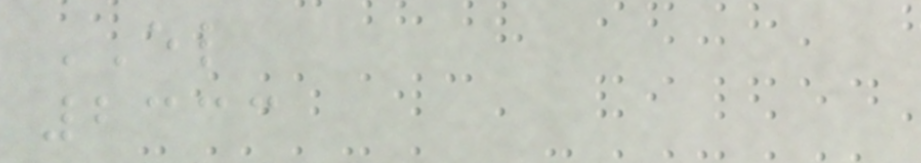EL
2333
